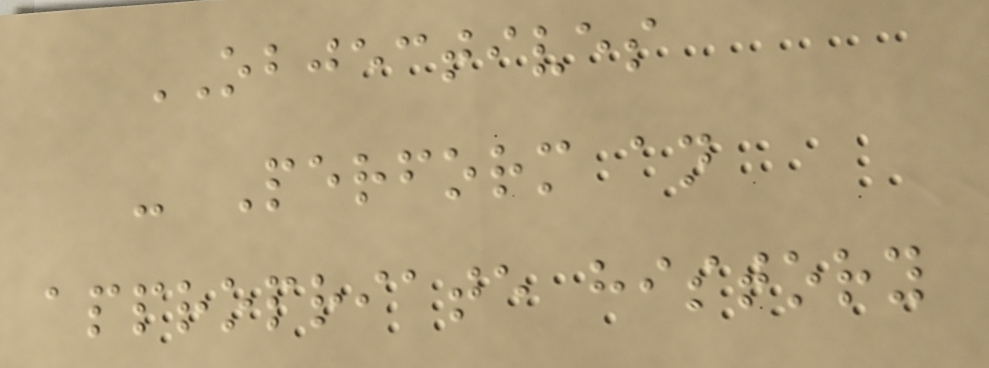OBJECTIVES
- Perform an
appropriate history
